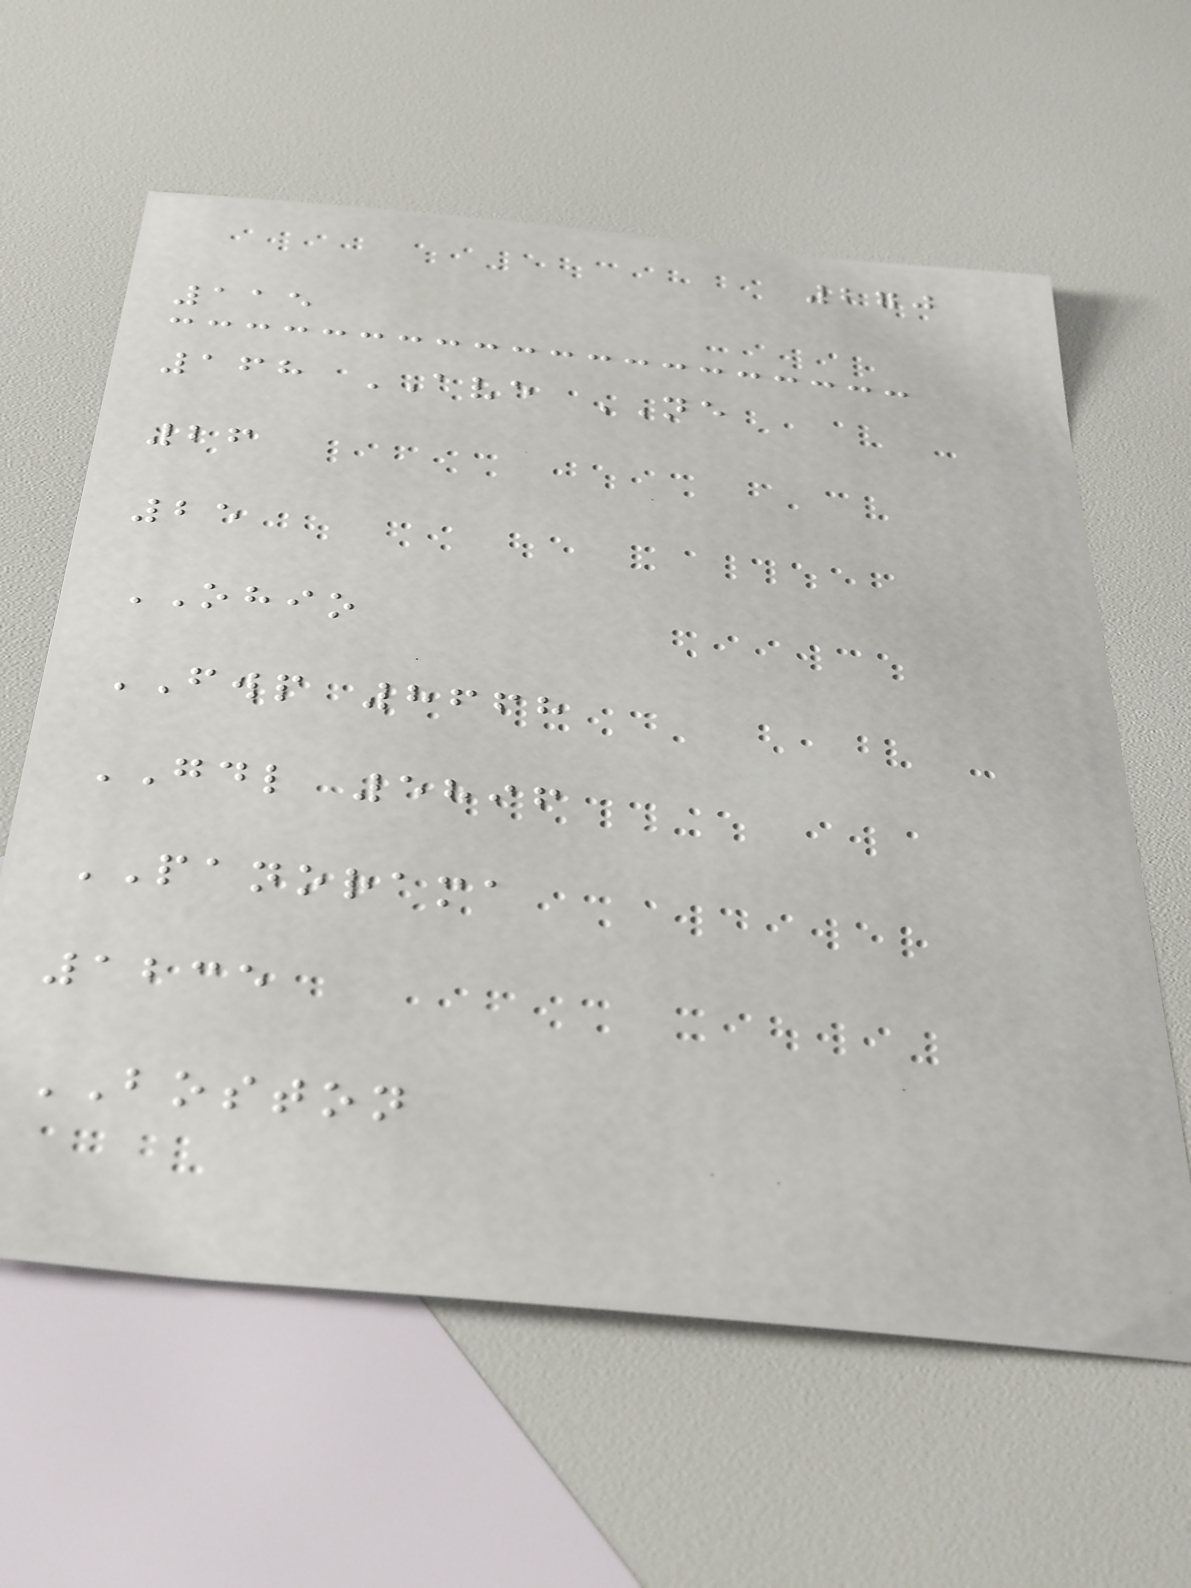270
115
168 AVE NE
26
25
OHIO
FWP 8668
GDL 5896
PANORAMA
1235
BOSTON
